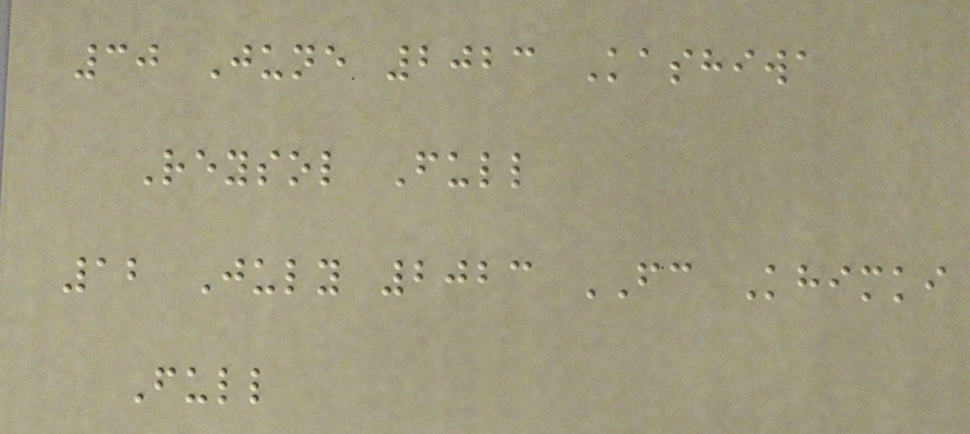30 June 2023 Kashiwa
Reysol Full
12 July 2023 FC Khimki
Full
